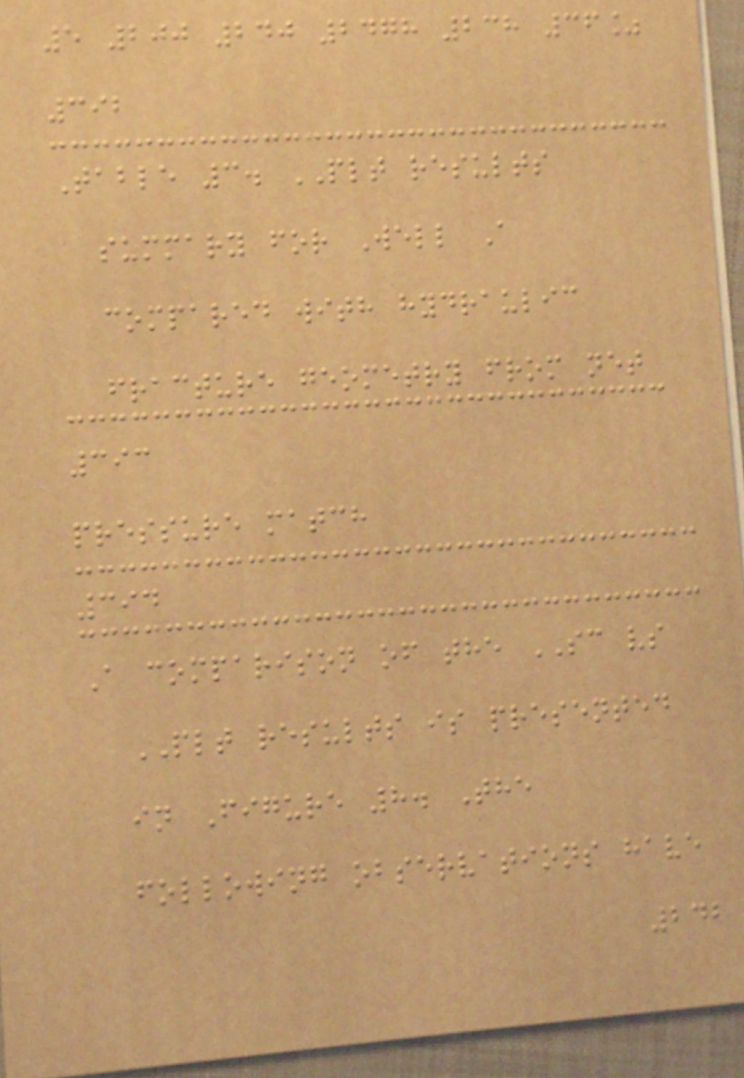5 200 240 2478 238 36%
392
Table 3. PLT results
summary for Well A
compared with hydraulic
fracture geometry from net
393
pressure match
394
A comparison of the SC vs
PLT results is presented
in Figure 8. The
following observations have
242
